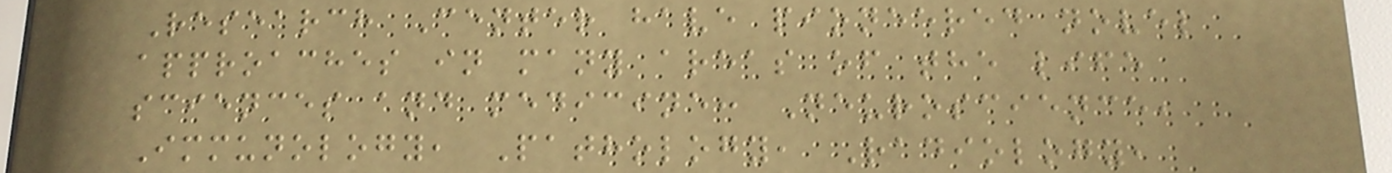Research Center have pioneered novel
approaches in many areas of the life
sciences and medicine: Neuroscience,
Immunology, Pathology, Radiology,
